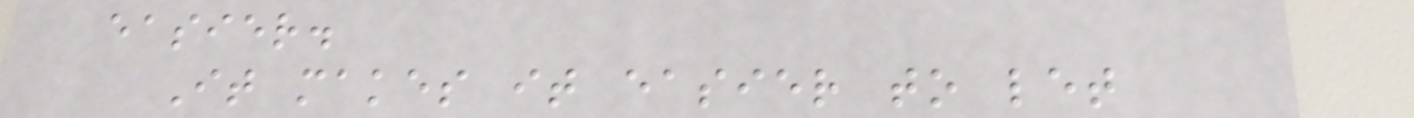easier.
It makes it easier to let
